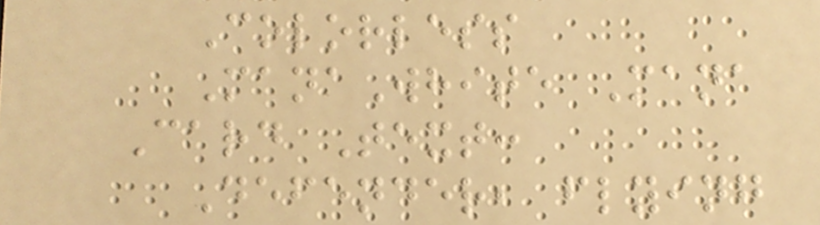Colorless
ManaWhite Mana
Card Text:
Defender, flying
